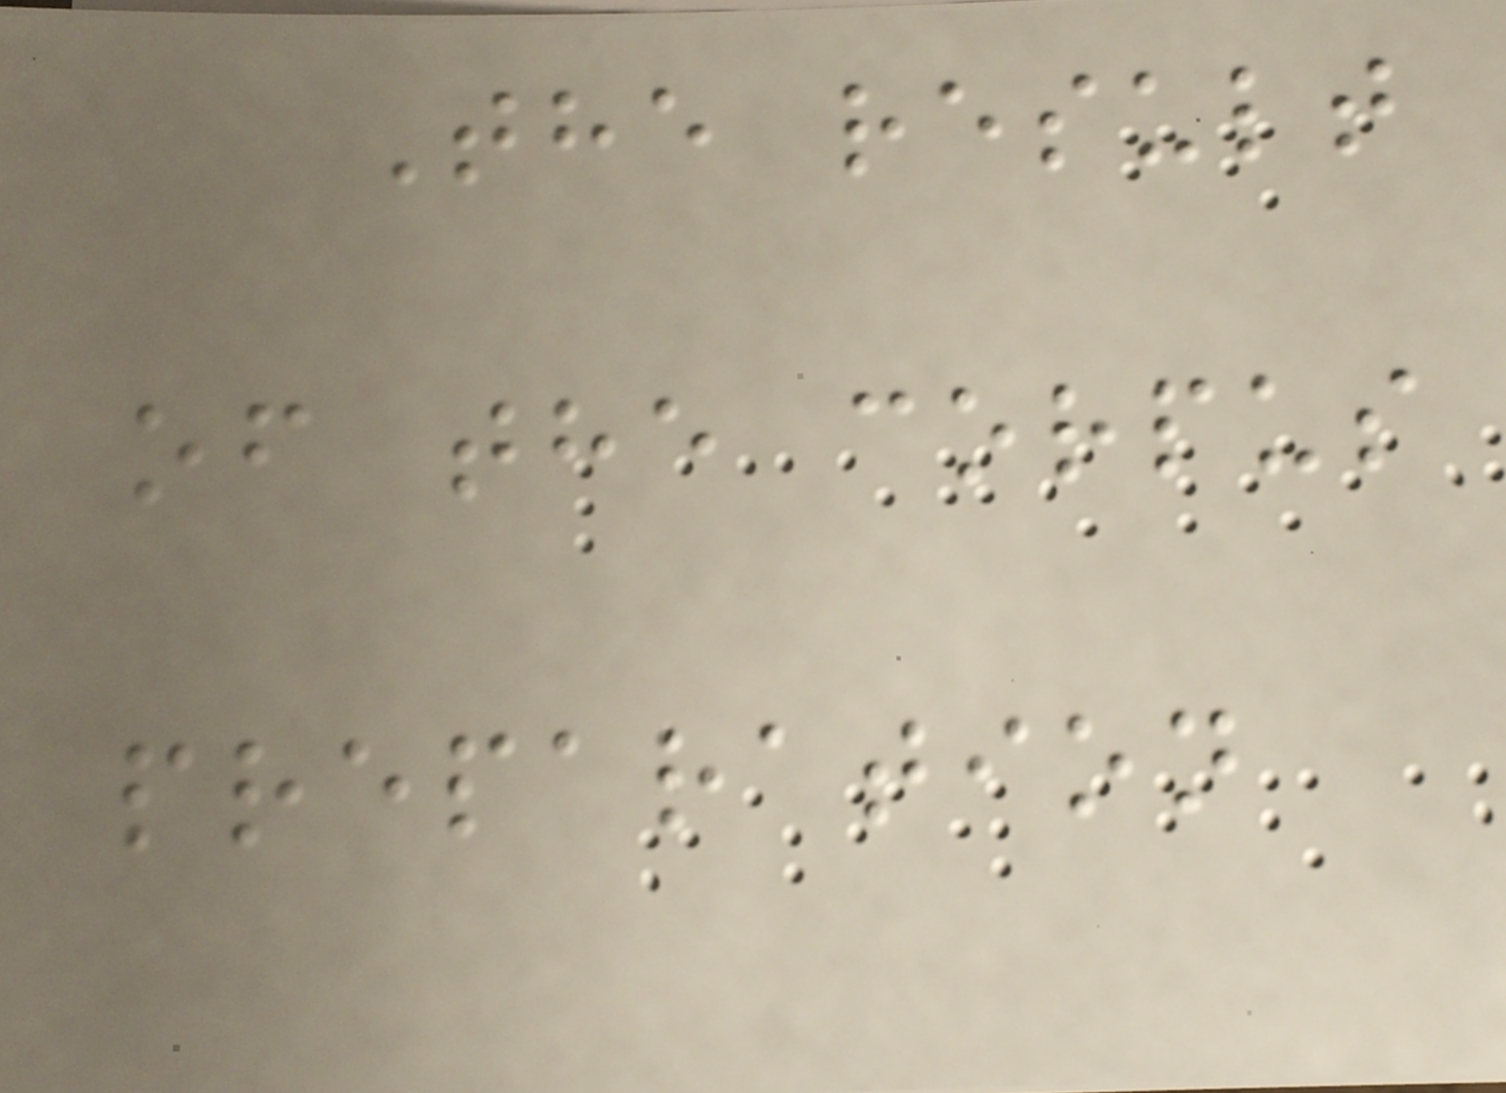The result
of the corpus
preparation
